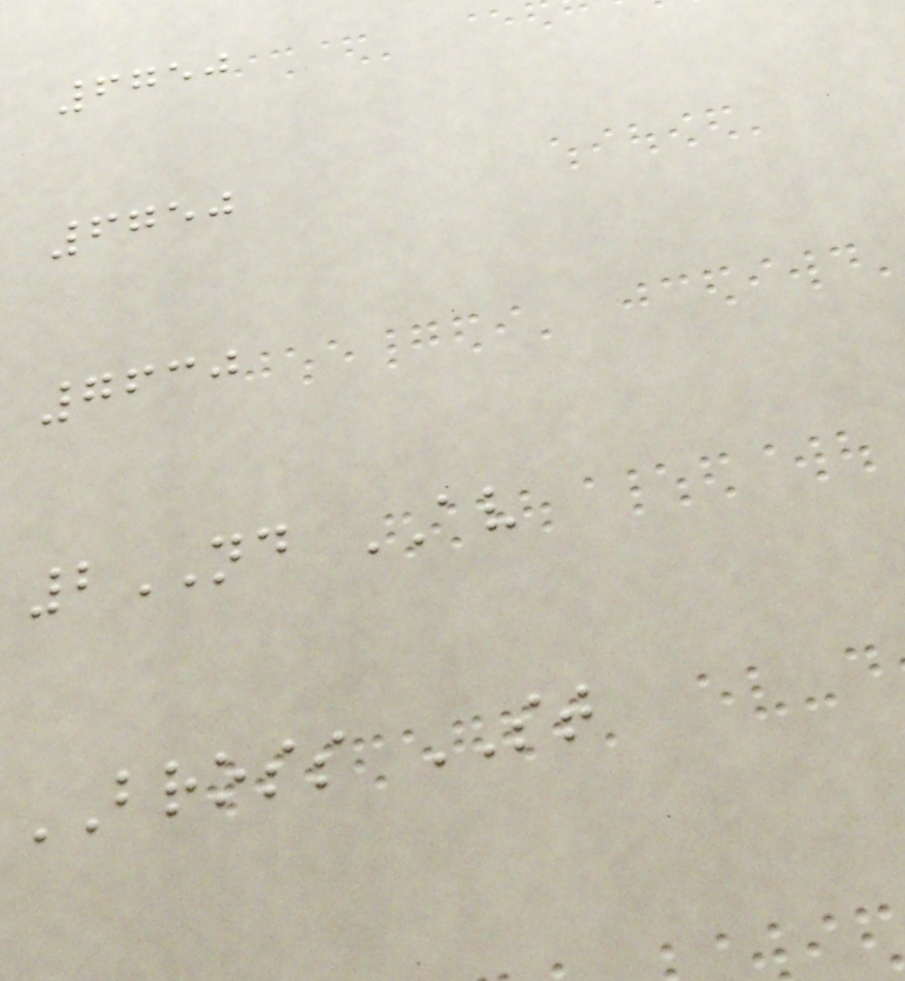6750
6750
7630
2ND AV
BROSS ST
